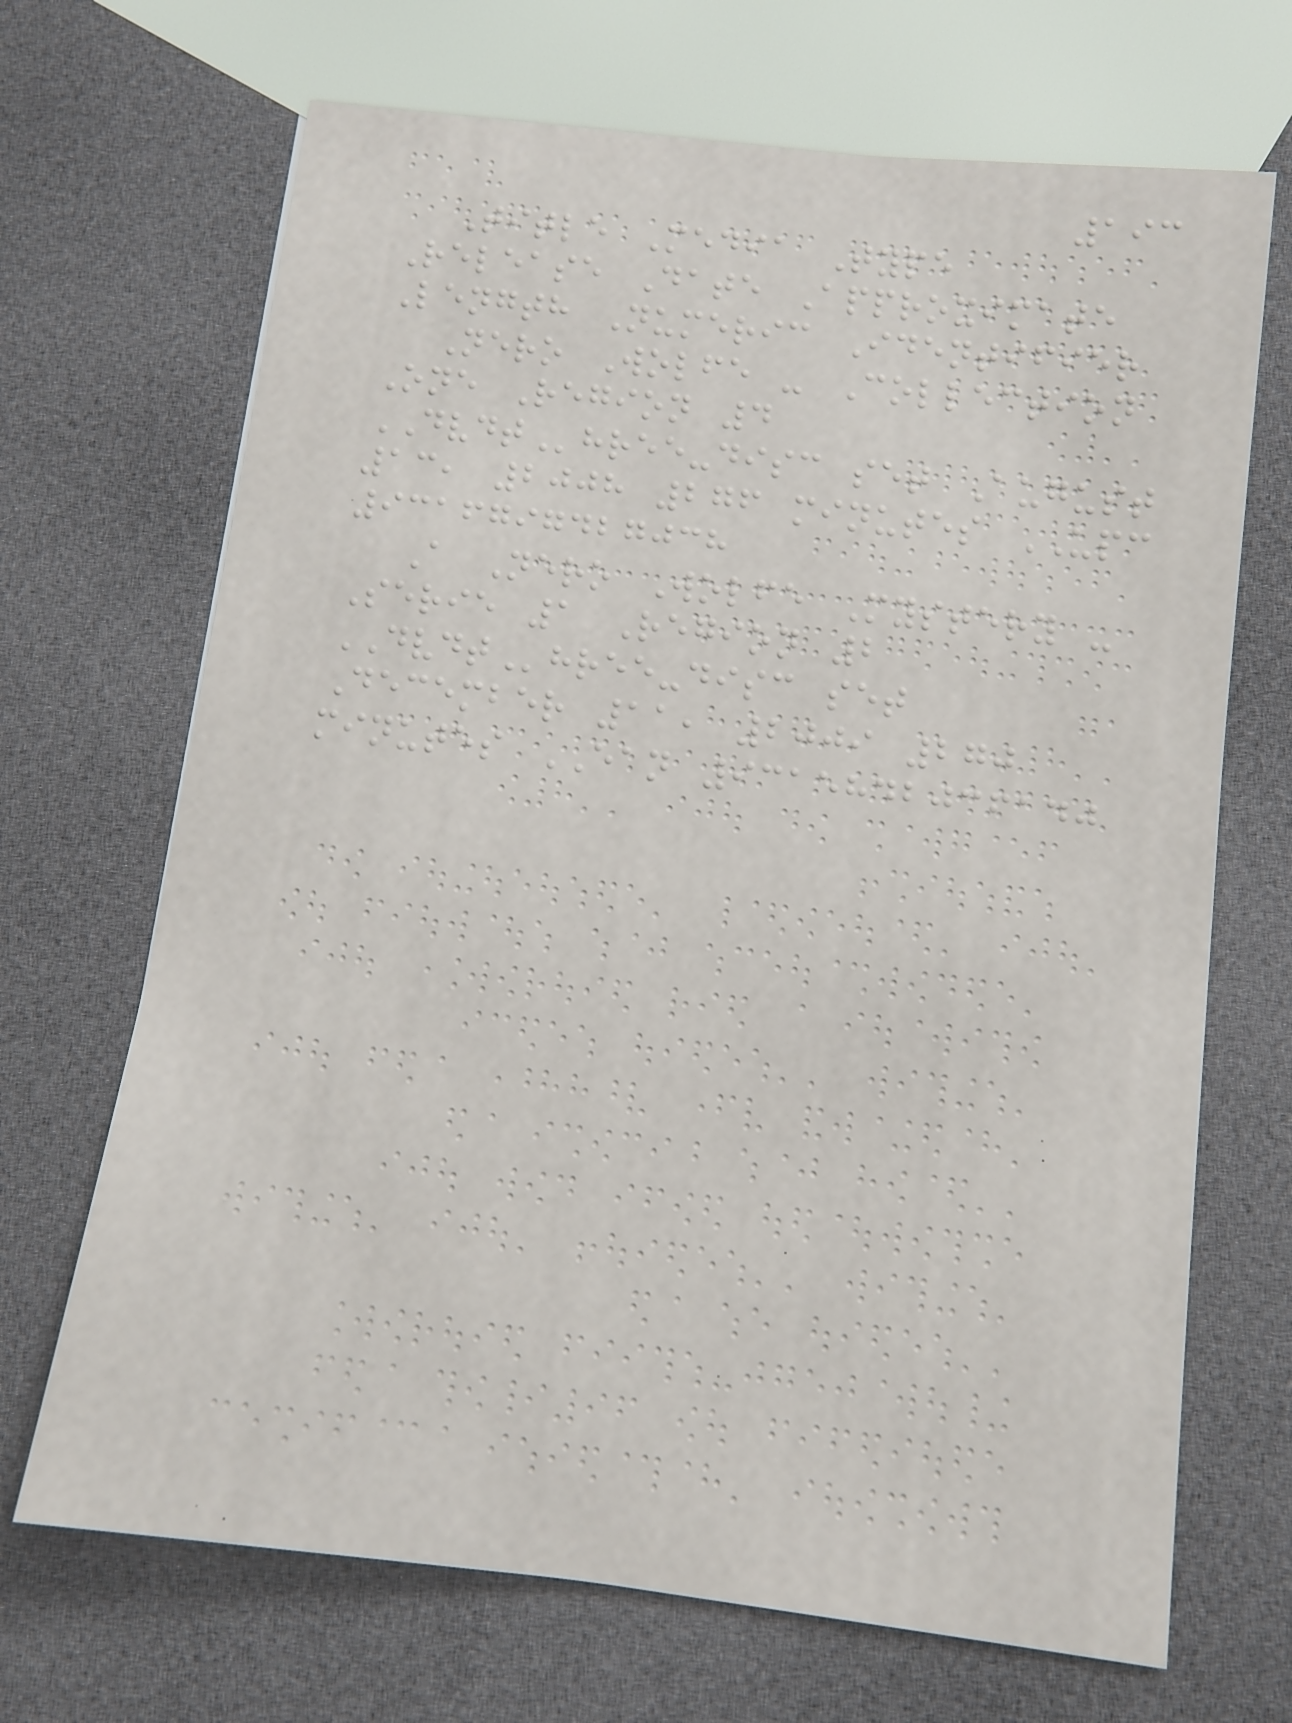193
Title Media Type
Release Date Approximate
Length Numeric Identifier
Nero Wolfe - Collection
One Region 4
DVDThree-disc set August
13, 2008 276 minutes UPC
9316797427038
A Nero Wolfe Mystery -
Serie 1 Region 2
DVDThree-disc set
December 11, 2009 270
minutes EAN 9315842036140
